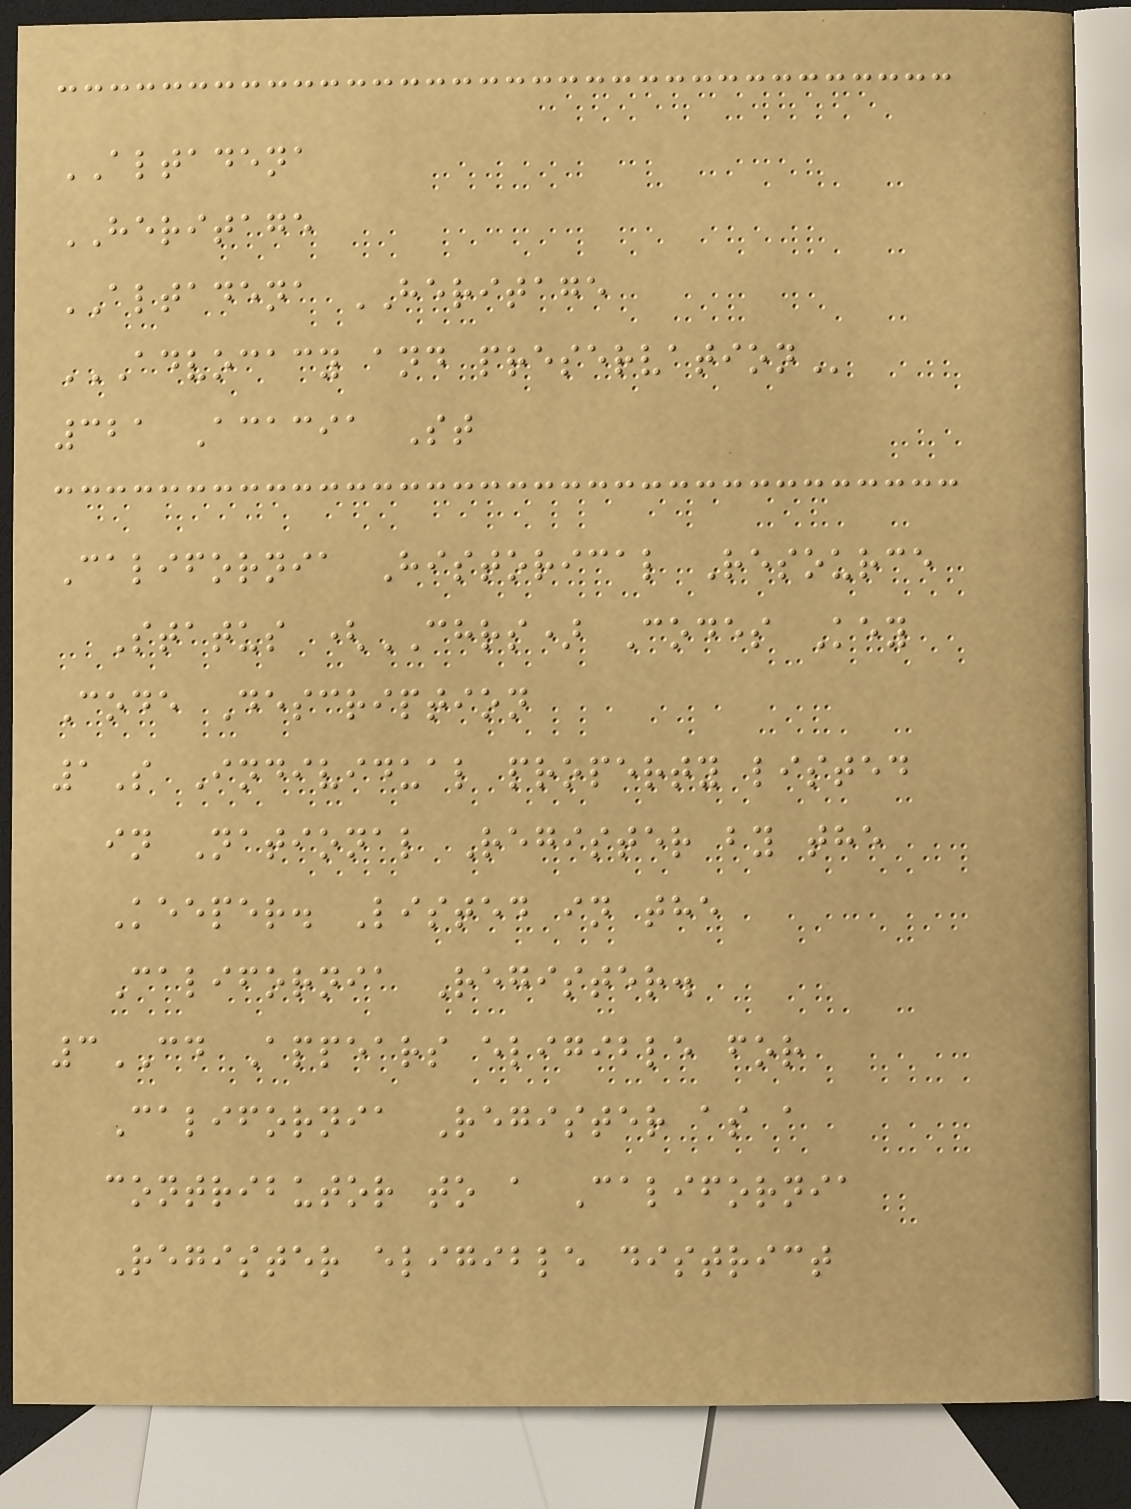ALTADENA
HERITAGE
ALTADENA HERITAGE
ADVOCACY AND PRESERVATION
321 Acacia St
California Historical Resource
Status (CHRS) Codes Key
Code Description
1S Individual property listed
in National Register by the
Keeper. Listed in the
California Register.
3CD Appears eligible for
California Register as a
contributor to a California
Register eligible district
